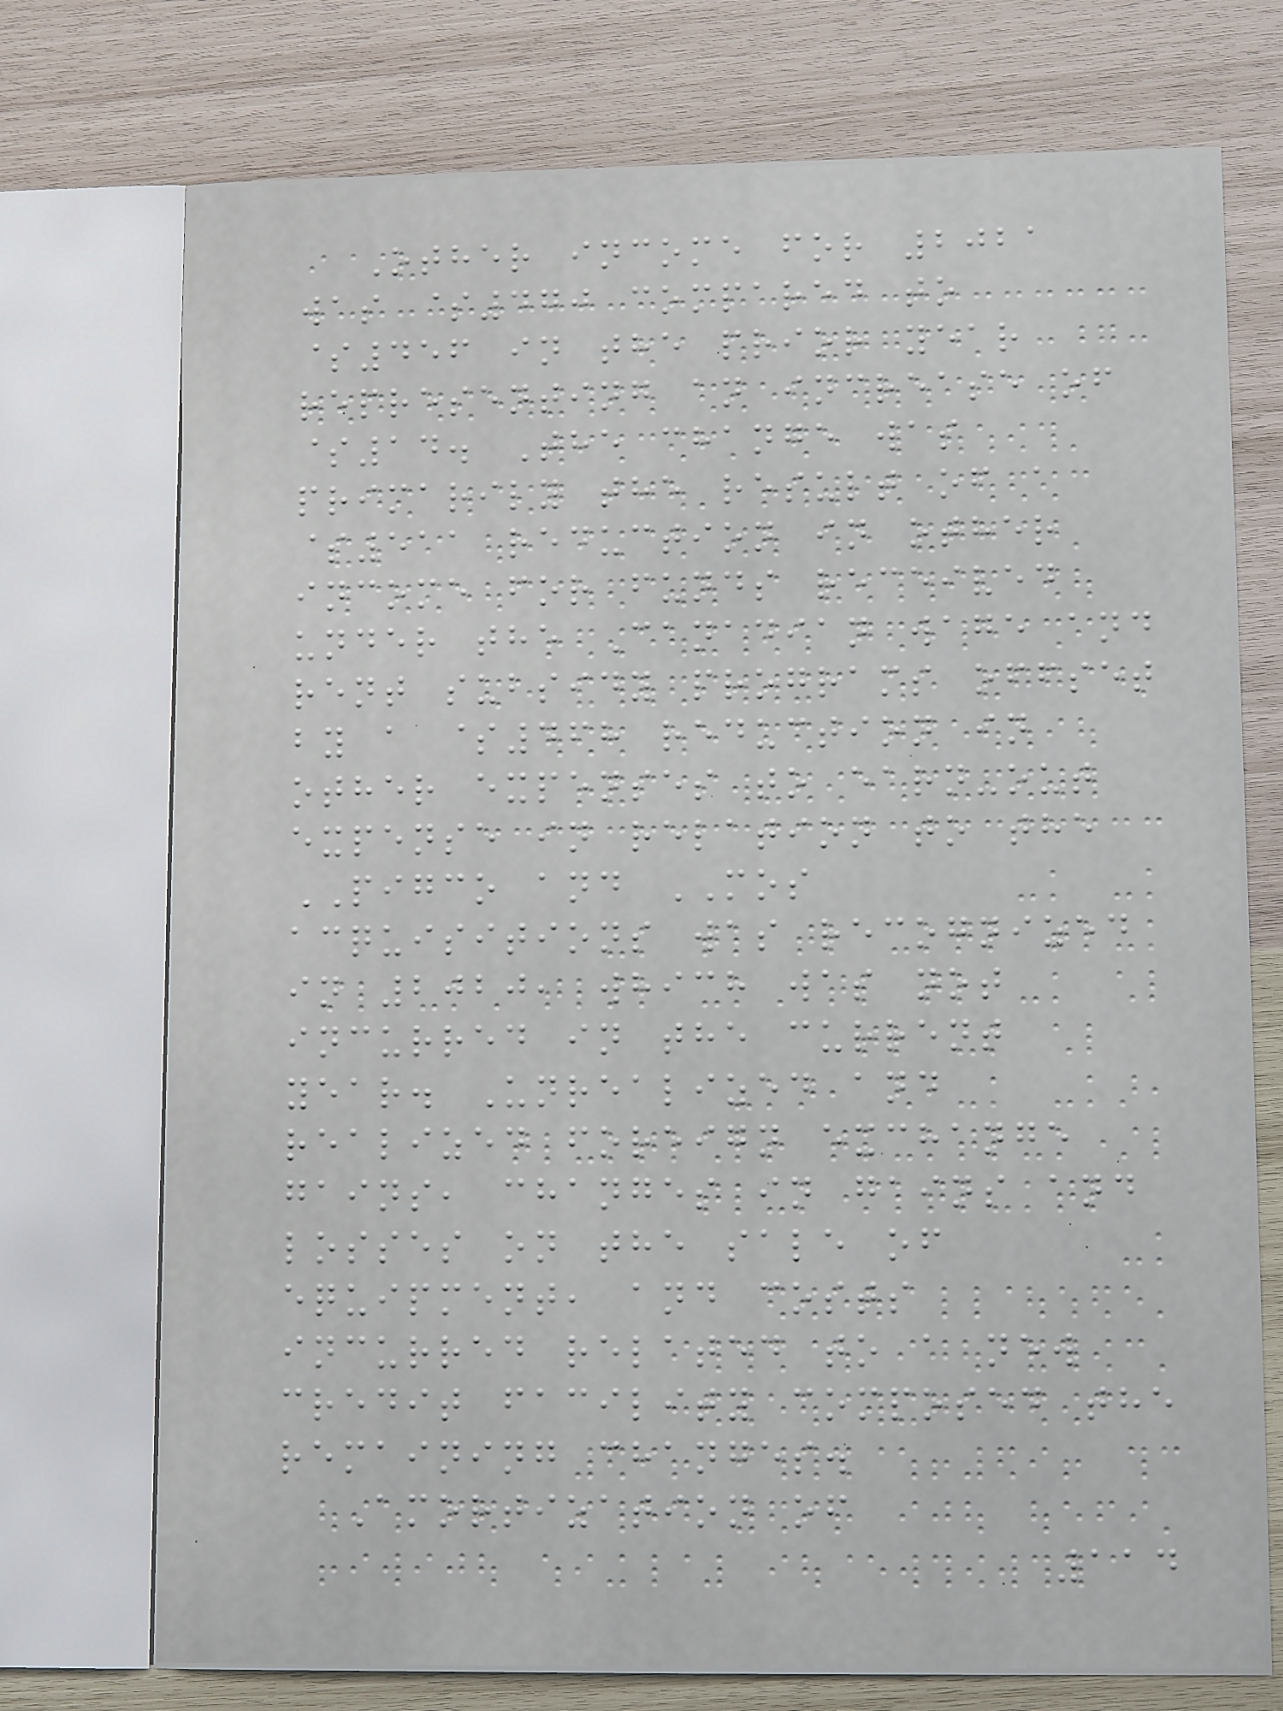Other income for 2021
was $470 compared to
$456 in the prior year
representing an increase of
$14. The change was
primarily the result of a
$511 reduction in other
income for funds received
under the Canadian wage and
rent subsidy programs offset
by a $468 reduction in
other expenses to earn-out
expense in relation to the
PIGCO and MOS
acquisitions was recognized
in 2020, which was not
incurred in the current
year. Unrealized and
realized foreign exchange
gains, changes in gains and
losses on the sale of
equipment, and costs
incurred related to a new
credit facility composed the
remaining changes.
Amortization of
114
